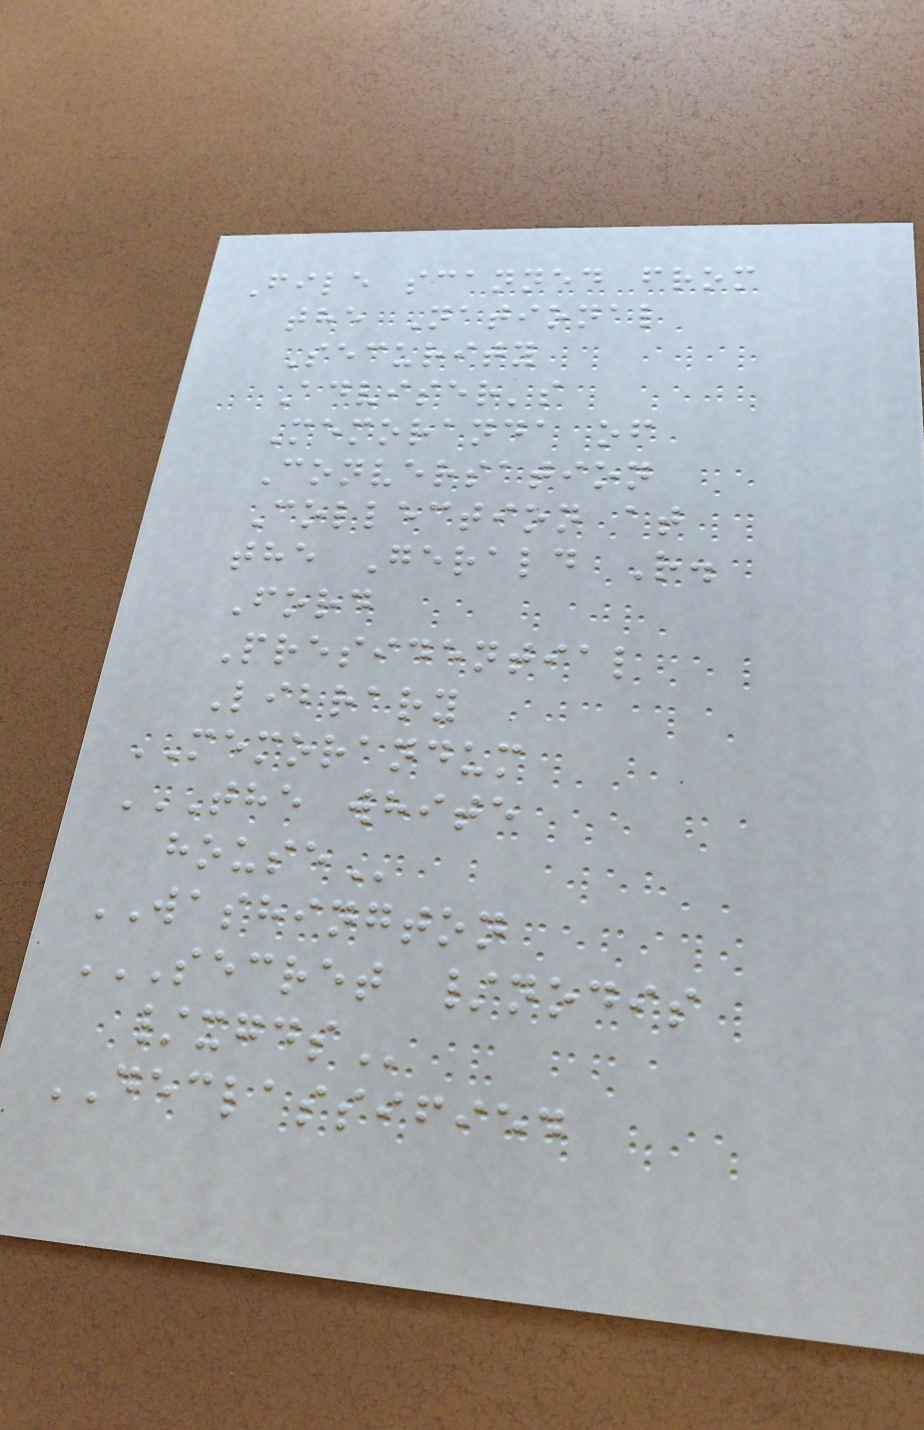File scanned from
the National
Security
Adviser's
Memoranda of
Conversation
Collection at
the Gerald R.
Ford
Presidential
Library
MEMORANDUM
THE WHITE
HOUSE
WASHINGTON
SECRET /NODIS
/XGDS
DECLASSIFIED
